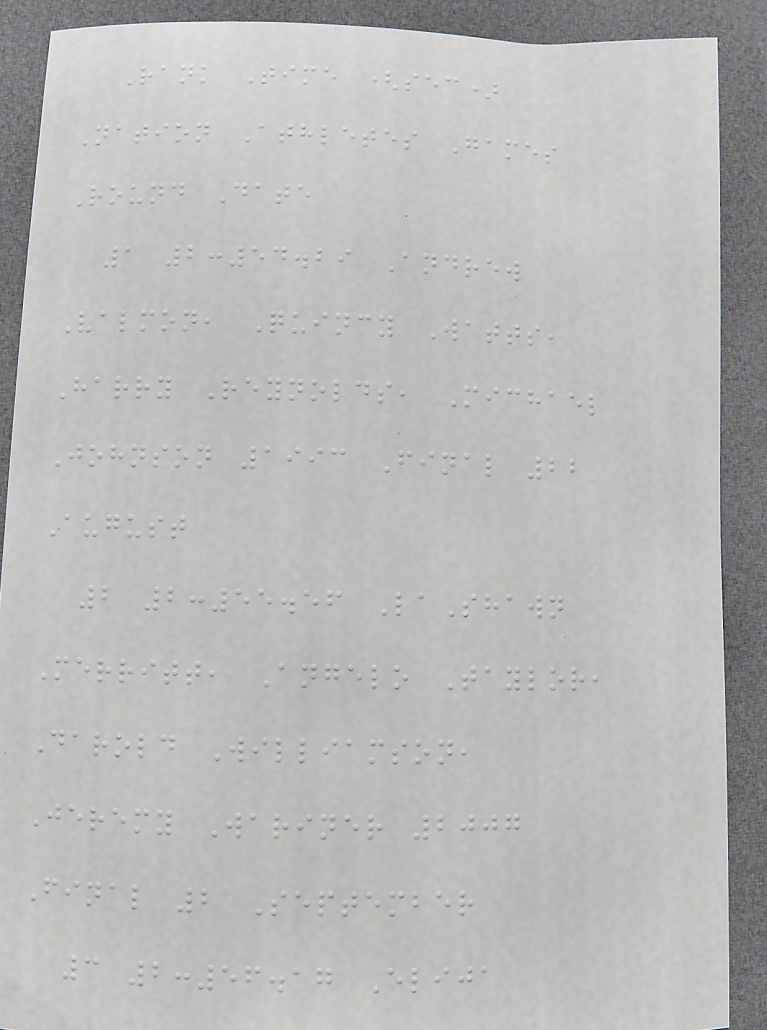Rank Time (sec)
Nation Athletes Games
Round Date
1 2:54.29 Andrew
Valmon, Quincy Watts,
Harry Reynolds, Michael
Johnson 1993 Final 22
August
2 2:55.56 LaShawn
Merritt, Angelo Taylor,
Darold Williamson,
Jeremy Wariner 2007
Final 2 September
3 2:56.17 Elija
